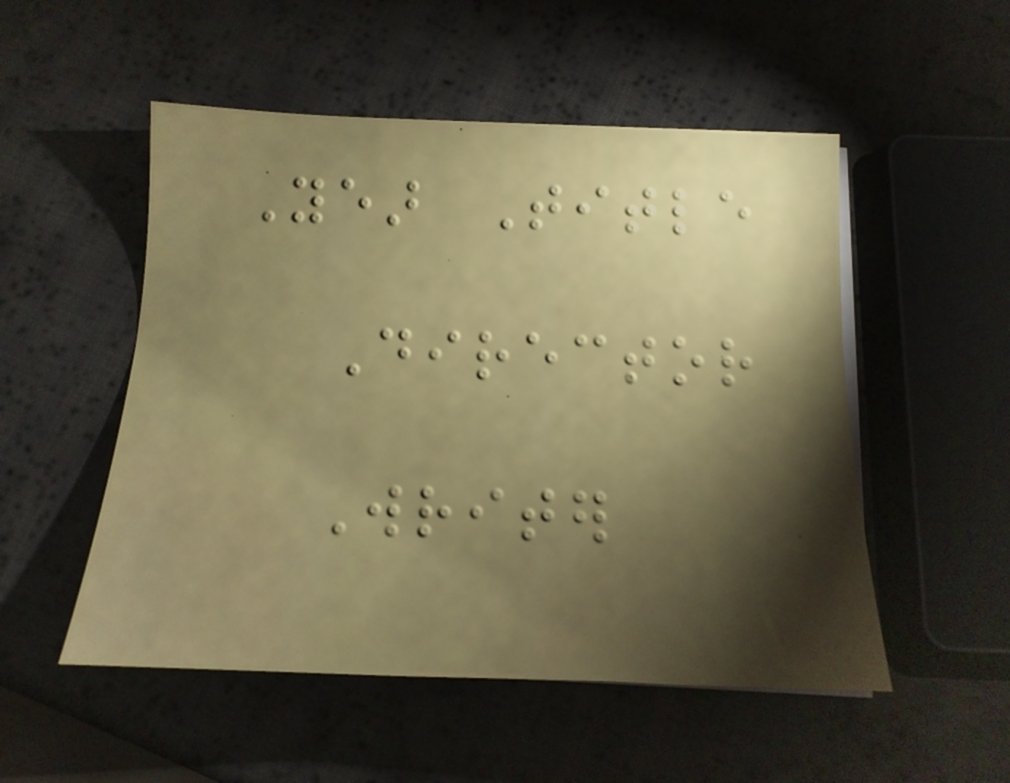Year Title
Director
Writer
